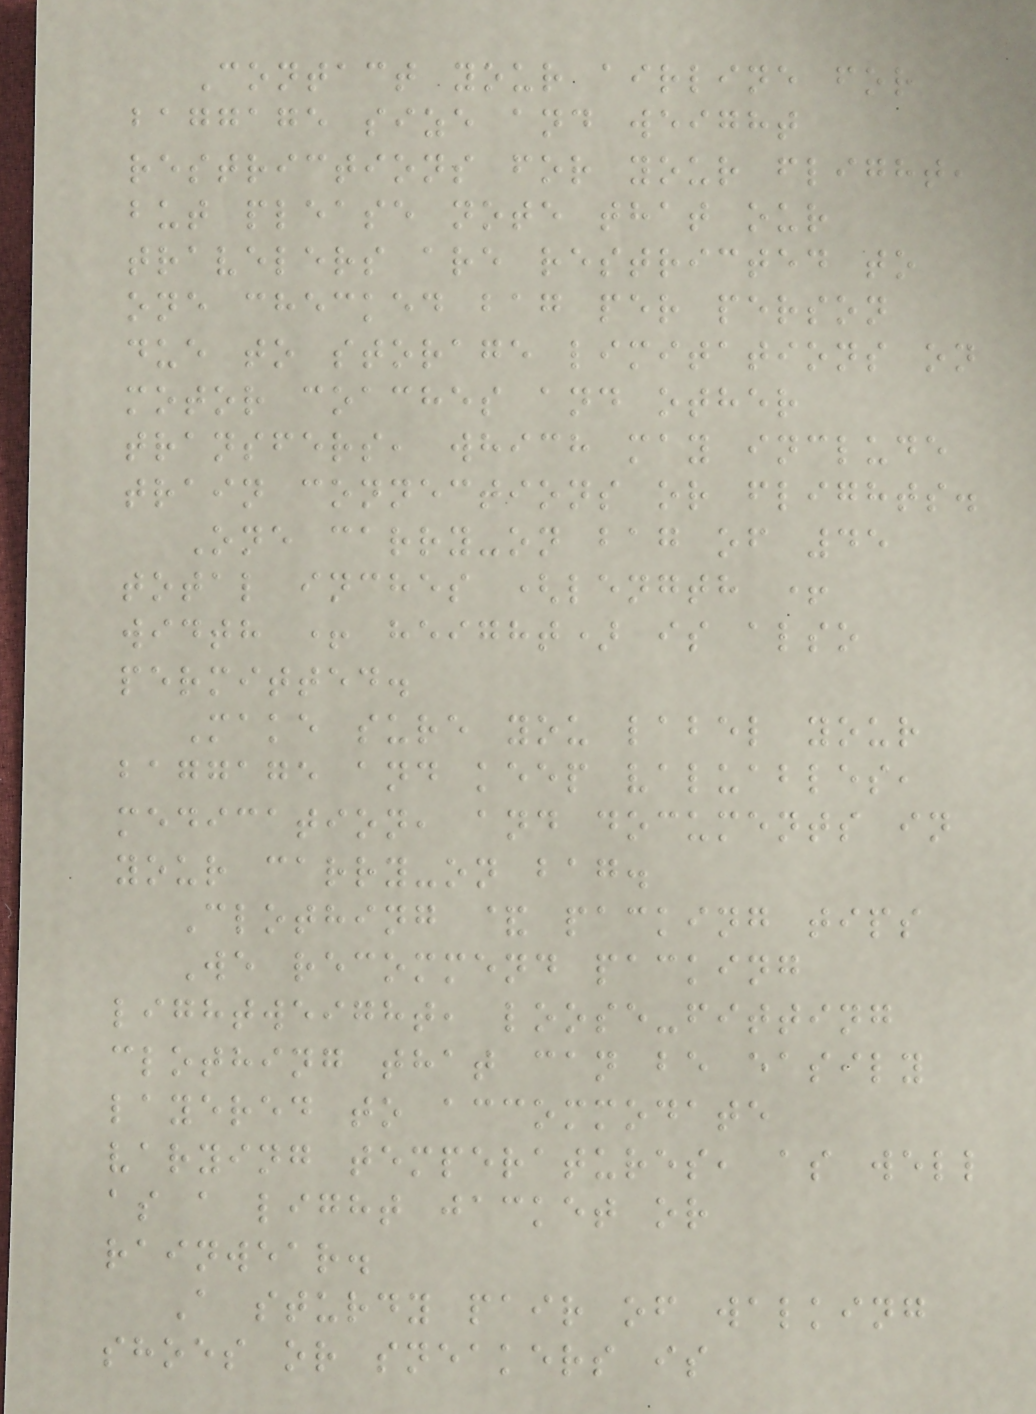Contact your airline for
baggage size and weight
restrictions for your flight,
but please note that our
travelers are restricted to
one checked bag per person
due to storage limitations on
motor coaches and other
transfers, which may include
train connections or flights.
One carry-on bag of 45
total inches (length +
width + height) is also
permitted.
Make sure you label your
baggage and keep valuables,
medication, and documents in
your carry-on bag.
Clothing & packing tips
We recommend packing
lightweight, loose-fitting
clothing that can be easily
layered to accommodate
varying temperatures, as well
as a light jacket or
rainwear.
A sturdy pair of walking
shoes or sneakers is
